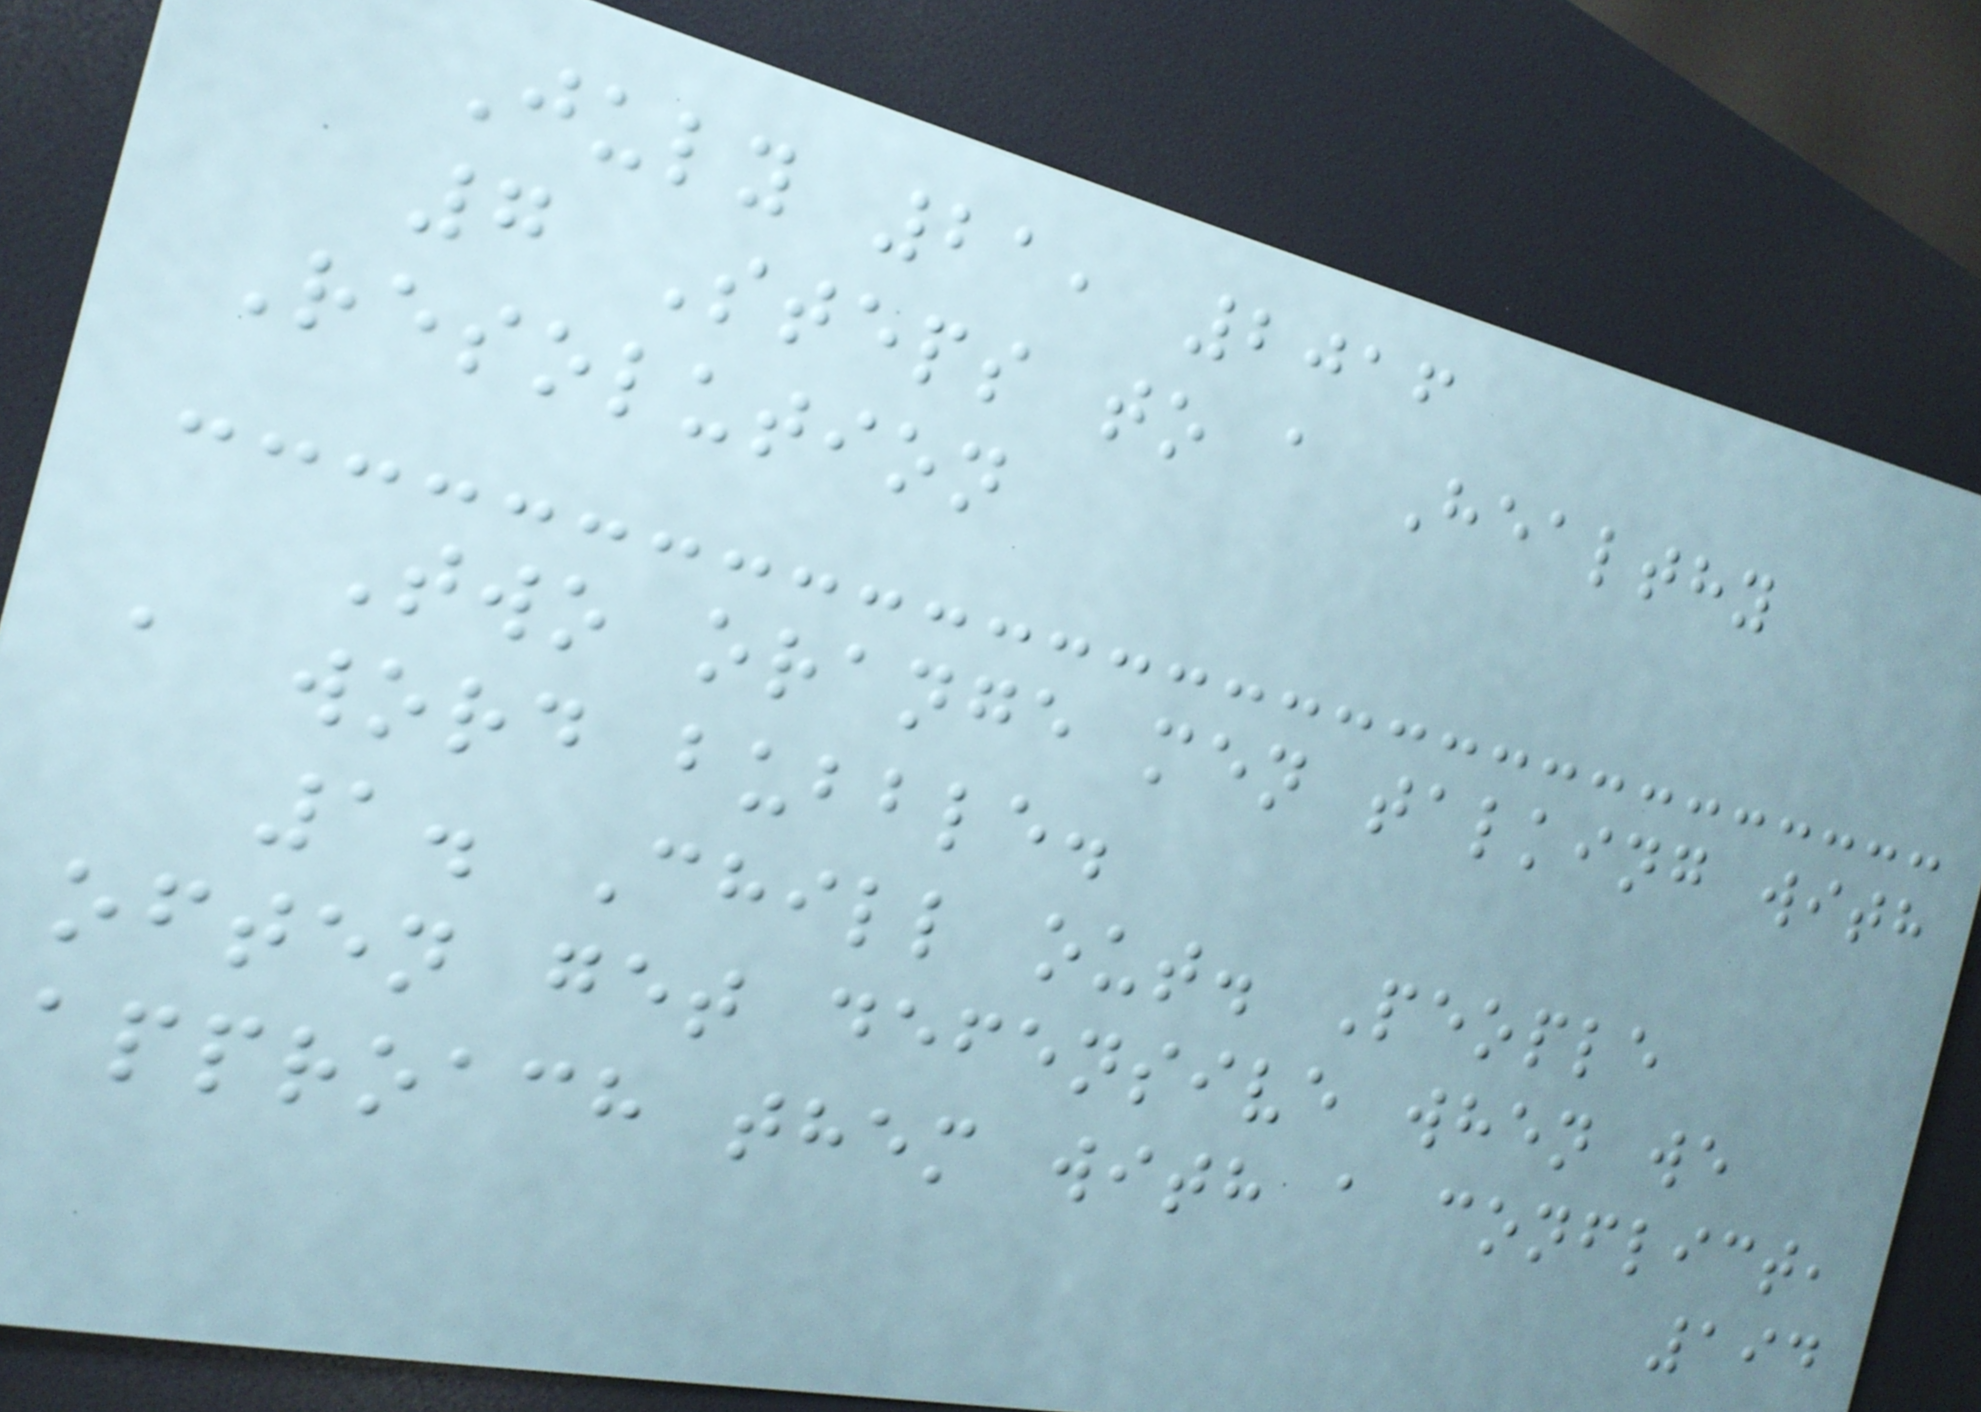July 21, 2016
7 Steps to a Healthy
Resolution
Two orange men talking with
a word bubble.
1. Chill out. People
often get defensive when we
approach them with a conflict,
194
